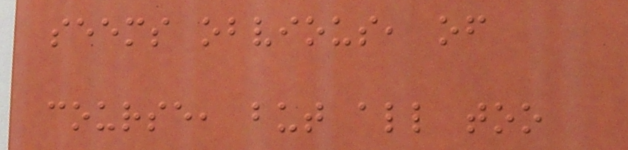seems obvious, of
course, but all too
